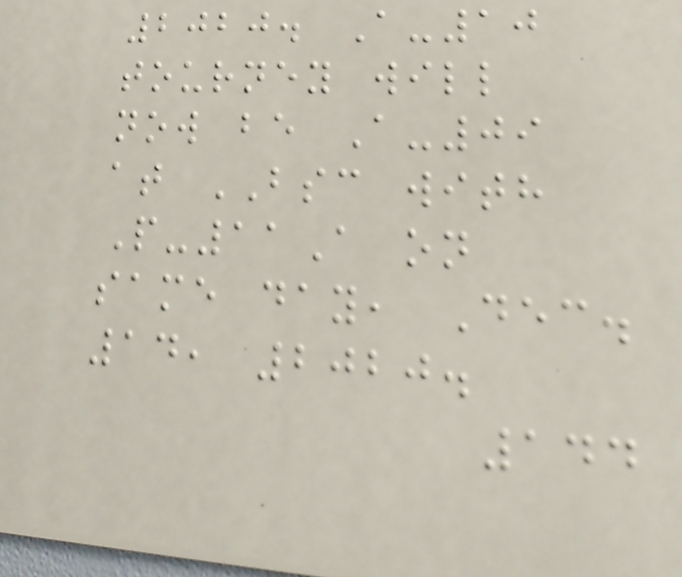2020. A-10
tourney will
now be A-09
at BSC with
P-11A on
same day, Dec.
14, 2020.
144
